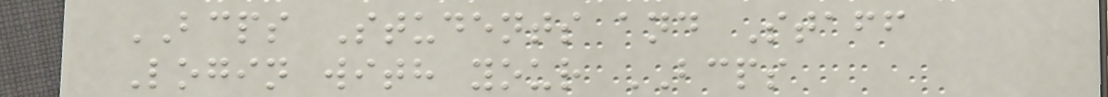BCPS Students and Staff
Login with your BCPS
